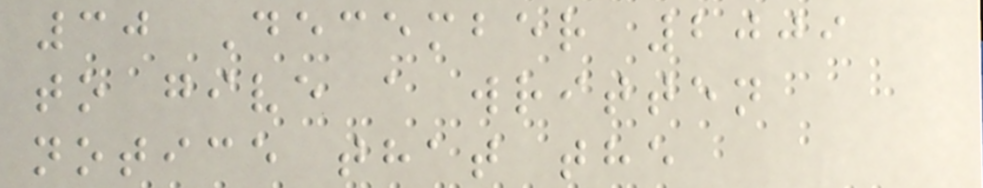30 December 2009
to give a written
notice that the
